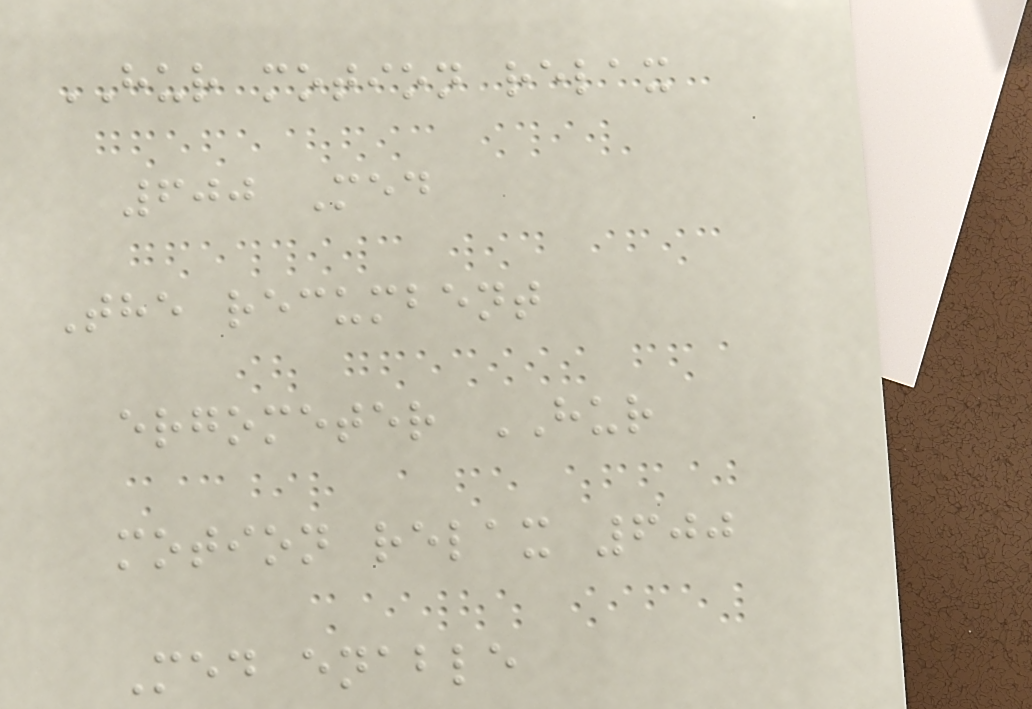HUR motion relax
600 Med
The recumbent
ergometer HUR
motion relax 600
Med enable
